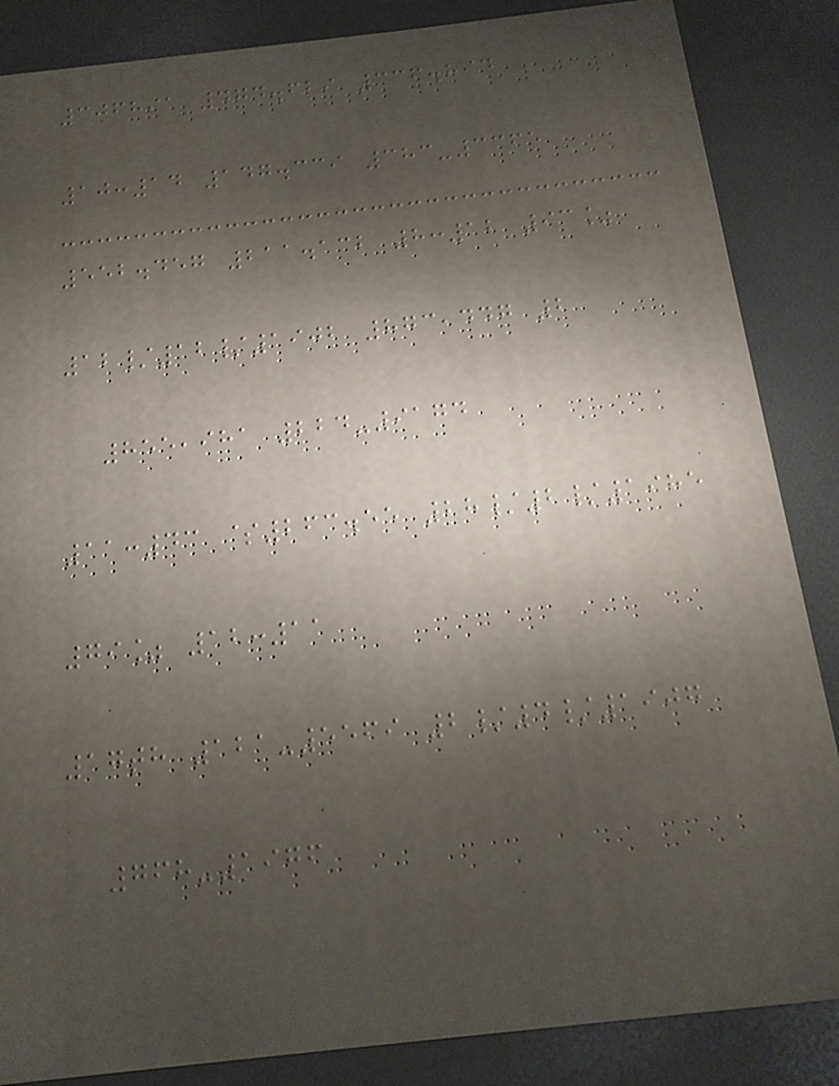306891 474.629 336.894
10:14 147.339 383-3365
552.457 211.132 8:12 93%
12/12/1902 873,447 2
855,981 224-9174
11:43 $263.55 28/2/1985
79% 12:11
17th 121-5569 2/4/1907
768-1976
